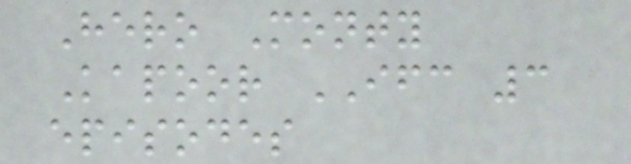Hero Monty
Kapoor IFC 3
episodes
